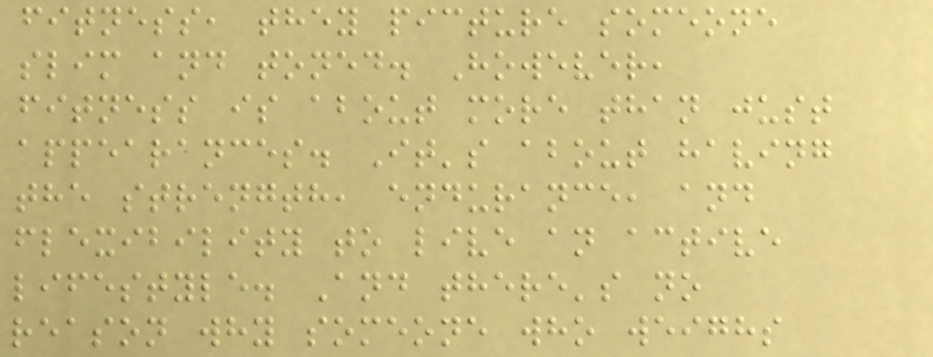fitness, they picture someone
slim and toned. However,
fitness is about more than just
appearances. It's about having
the strength, endurance, and
flexibility to live an active
lifestyle. And there's no
reason why someone who weighs
